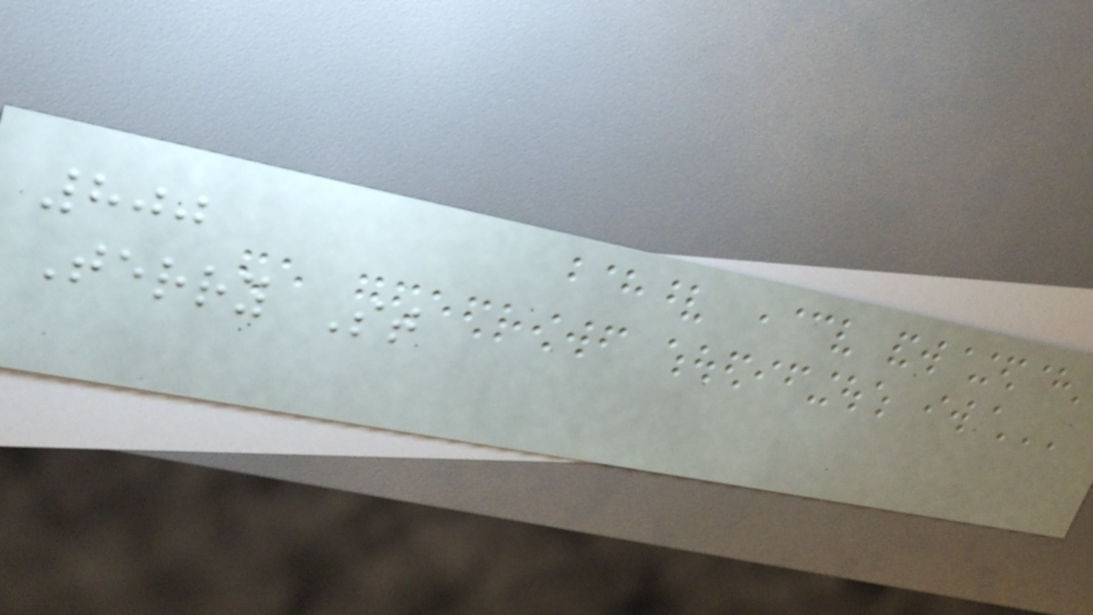800
Terry St
